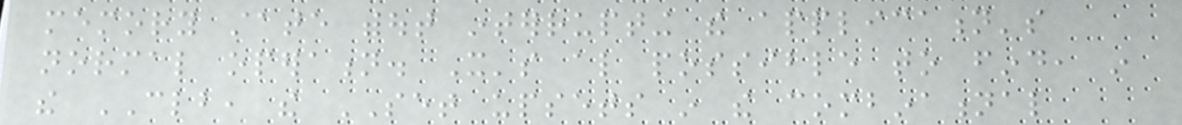memory state without interrupting the application's
normal operation. It's also possible to find, in
the CLB, the SET upsets in the combinational
